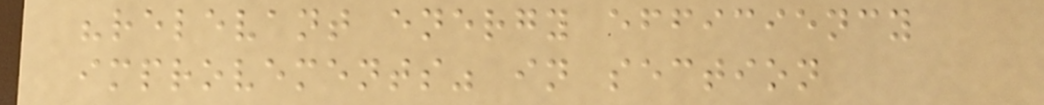"relevant energy efficiency
improvements" in section
